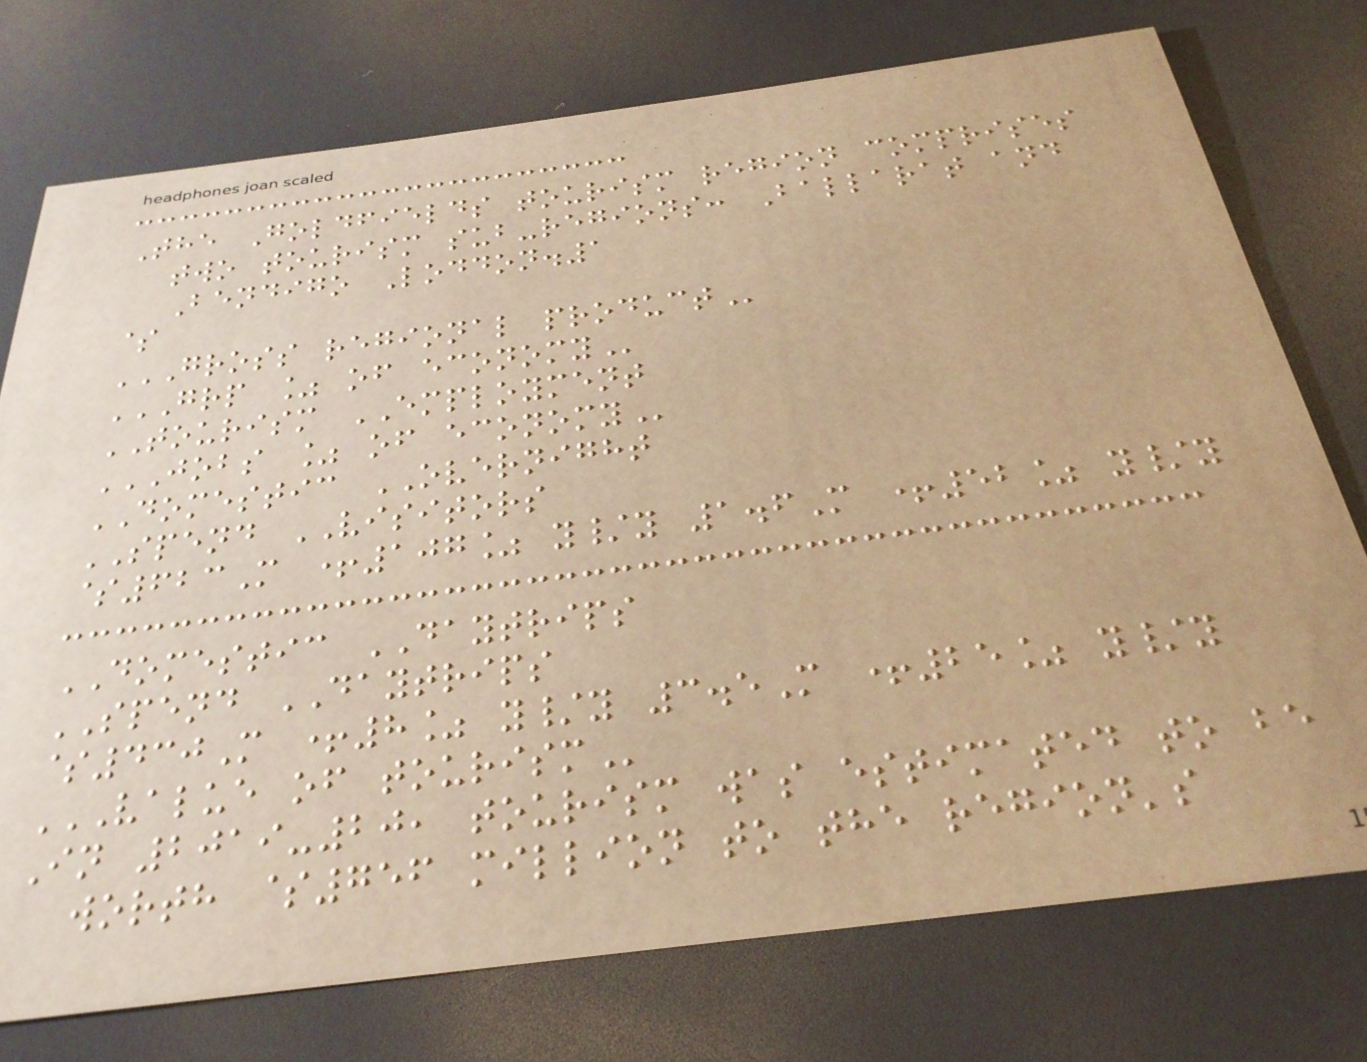The Goldfields tourism region comprises
two tourism sub-regions: Ballarat and
Bendigo Loddon.1
$
GROSS REGIONAL PRODUCT
GRP % OF ECONOMY
TOURISM EMPLOYMENT
JOBS % OF ECONOMY
DOMESTIC OVERNIGHT
SPEND VISITORS
$623M +107% y/y 1.6M +52% y/y
DOMESTIC DAYTRIPS
SPEND DAYTRIPS
$430M +8% y/y 3.5M +25% y/y
VALUE OF TOURISM
In 2019-20, tourism was estimated to be
worth $756 million to the region's
